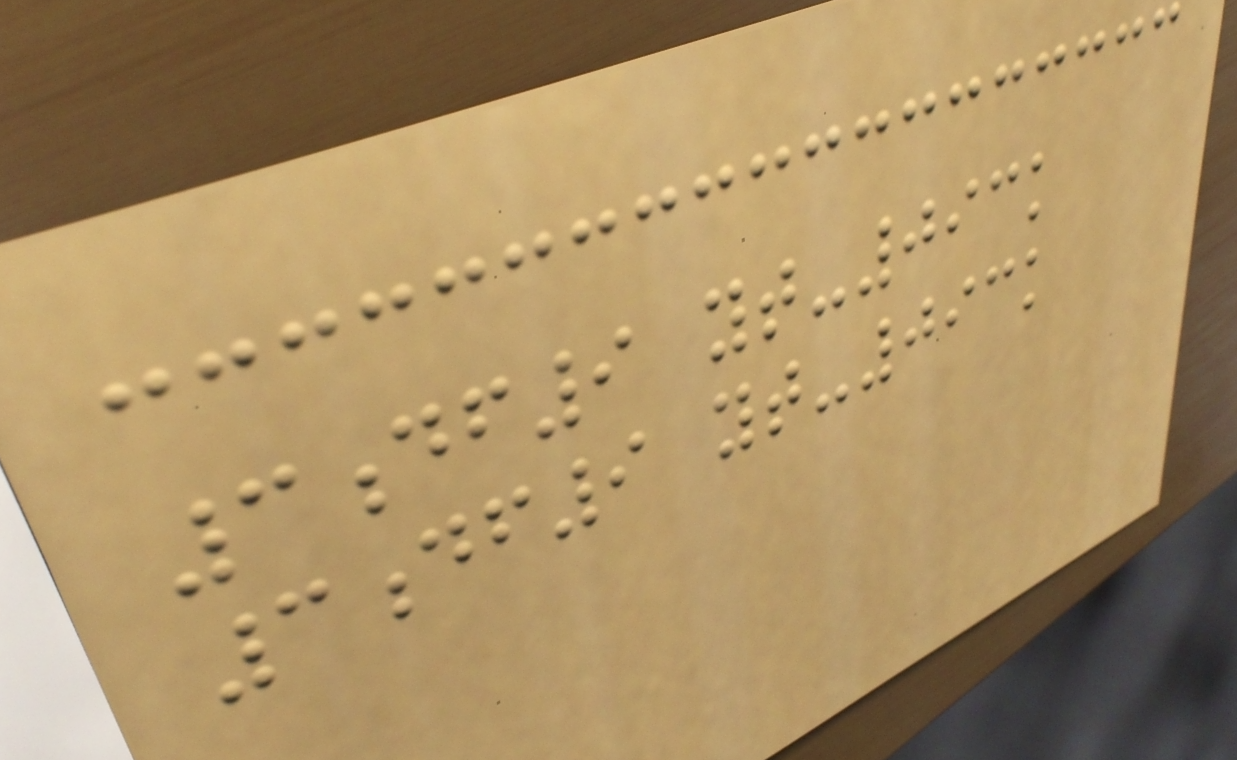3df9 yt-093k
3df9 yt-093k
